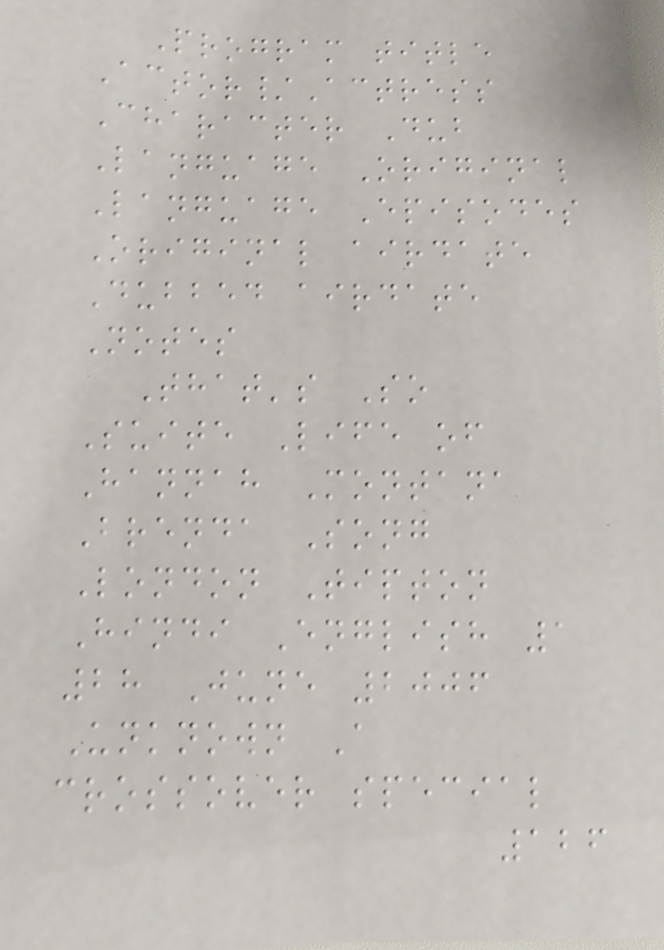Program title
Actor/Actress
Character Dub
Language Original
Language Episodes
Original airdate
Dubbed airdate
Notes
That's So
Suite Life of
Hannah Montana
Brenda Song
London Tipton
Hindi English 1
28 June 2006
Unknown A
crossover special
126
